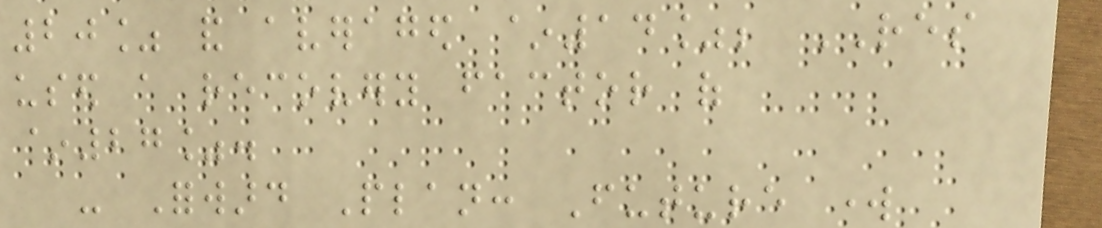20% and averaged ~14%; RES
used a recovery factor of
~27%.
- Forward Plan: Future work
